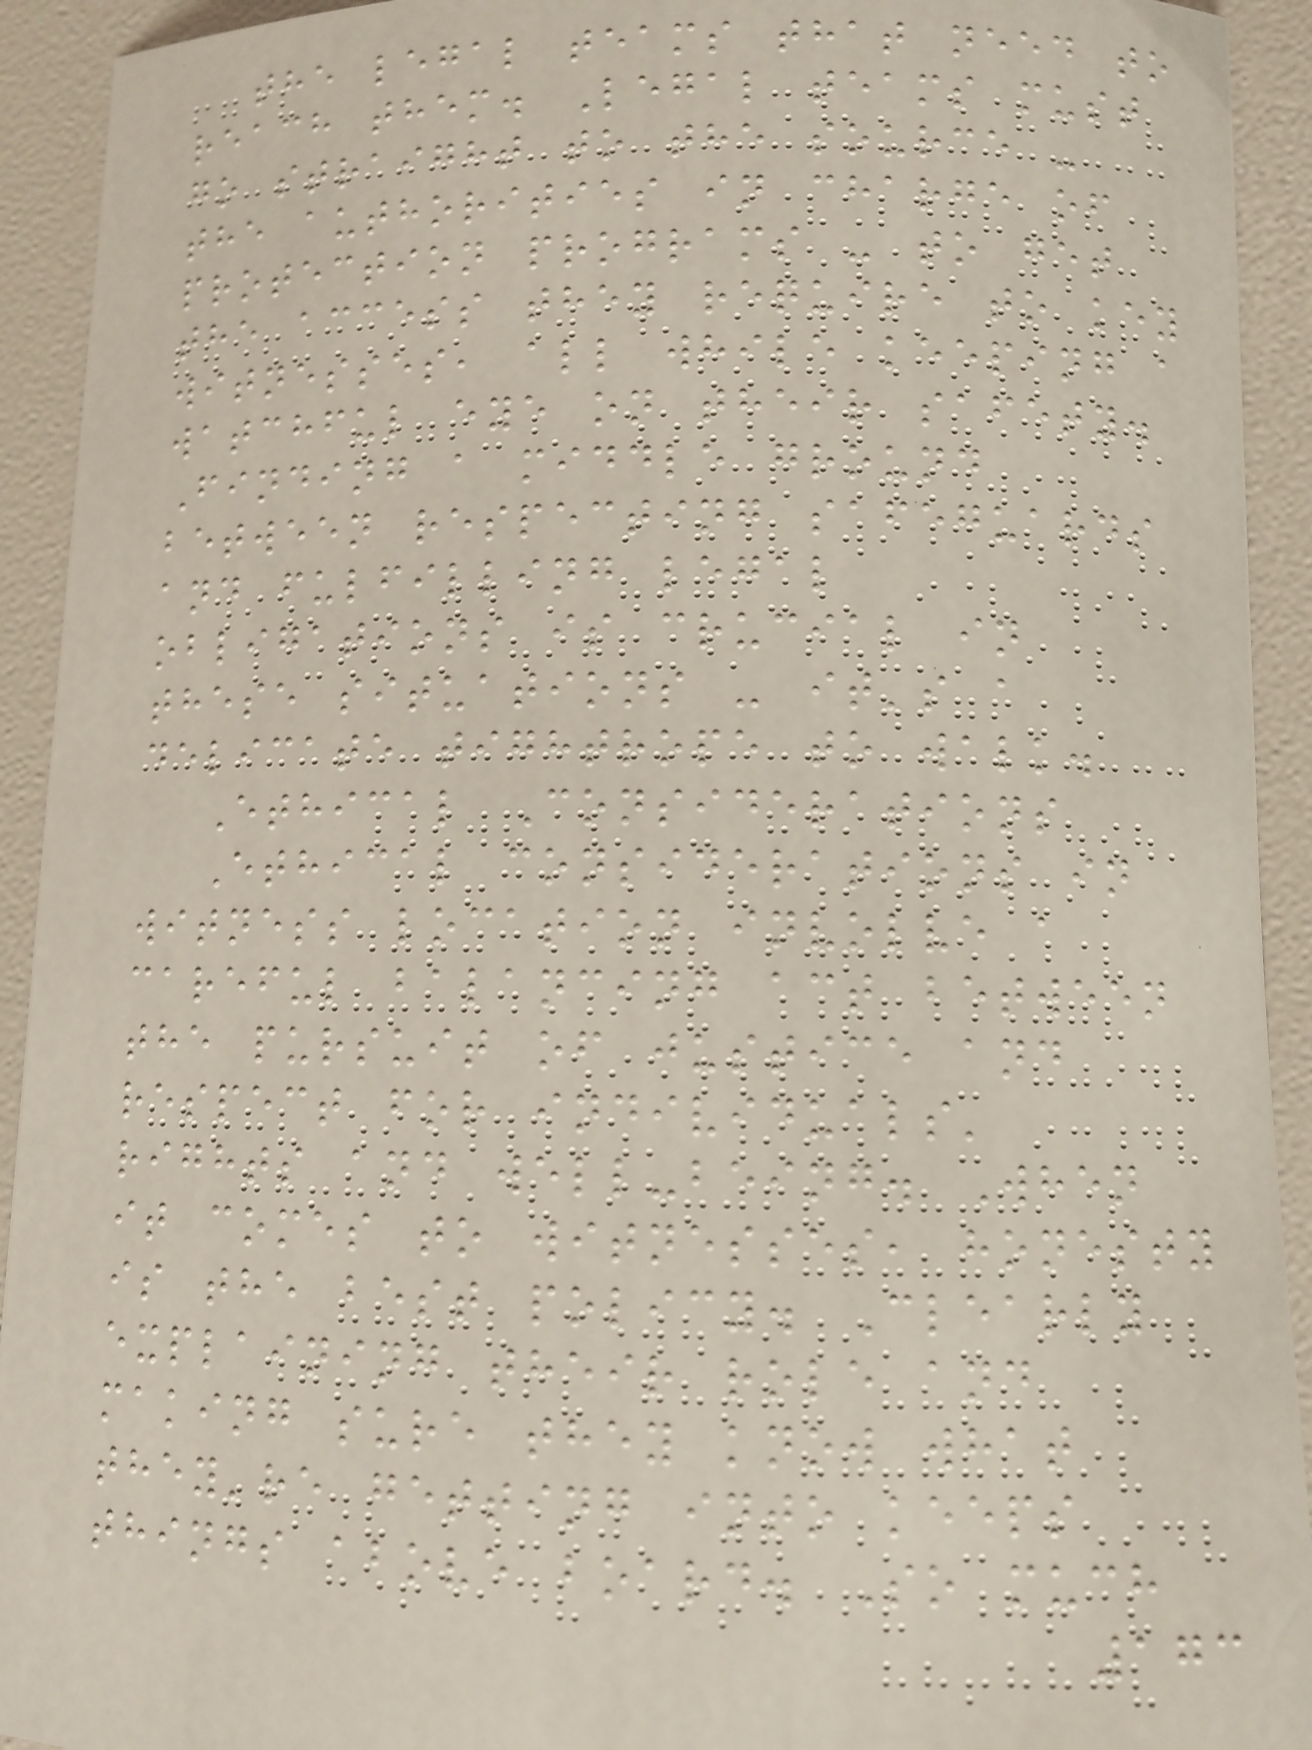the legal teams that need to
reach them. Legal teams must
go straight to the source -
the authorities in charge of
protection programs - to get
the access they require to key
witnesses, all while keeping a
watchful eye on their safety.
Finding a middle ground
between respecting safeguards
and fulfilling legal
obligations is crucial in
these situations - it's a
delicate tightrope to walk.
Ethical Considerations
Ethical considerations in
witness location involve a
careful balancing act between
the pursuit of justice and
respect for individuals'
rights and well-being. When
it comes to witnesses, honesty
is the best policy. Clearly
explaining their role and
making sure they know what
they're getting into keeps
things above board. So much
173
